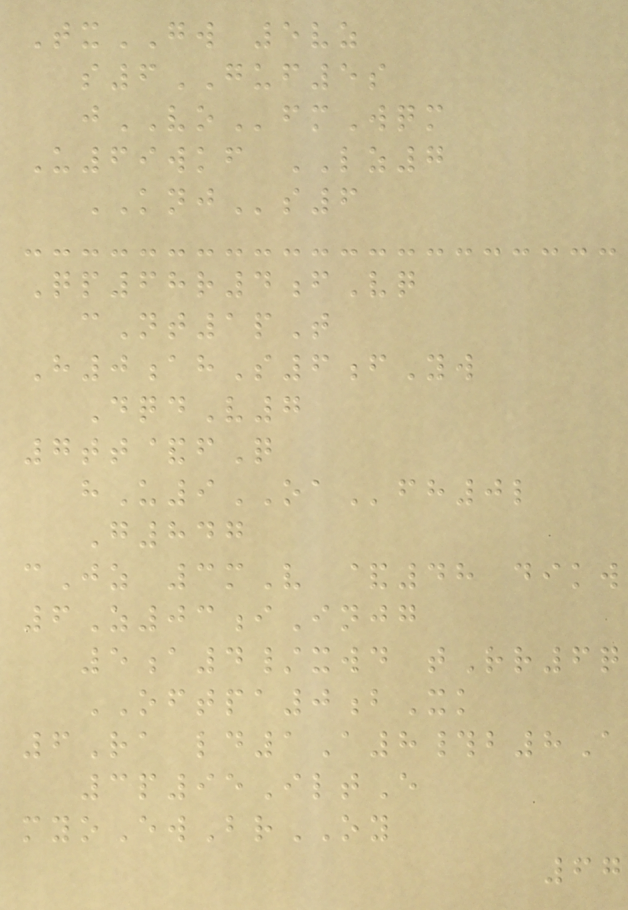TxGW 5vz
s6GUF5s
jVOfmWqm
U69wkf LZ7
KNJs6
Qp68r4fVq
cNt1pT
H0ahS6fYw
DqdV7
7tt&fQ
hU9OAfh0l
G847
cJz 3mV &48 dikw
6Z03iInjg
5a4/xwd tRr6q
OFTPA0bXk
6Ra ld1A8#b8A
3p95IltE
myoEwBrOY
67
